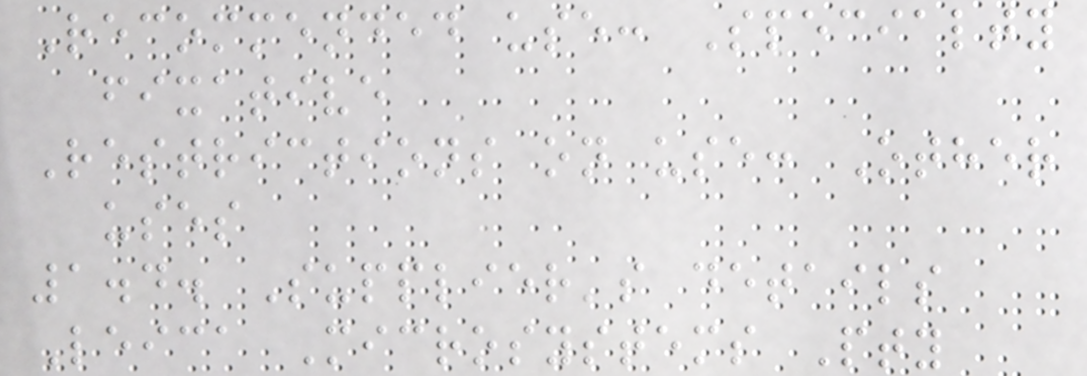Recommended use: Specialty
fixative
Restrictions on use: Other
uses
1.4. Supplier's details
Leica Microsystems Pty
